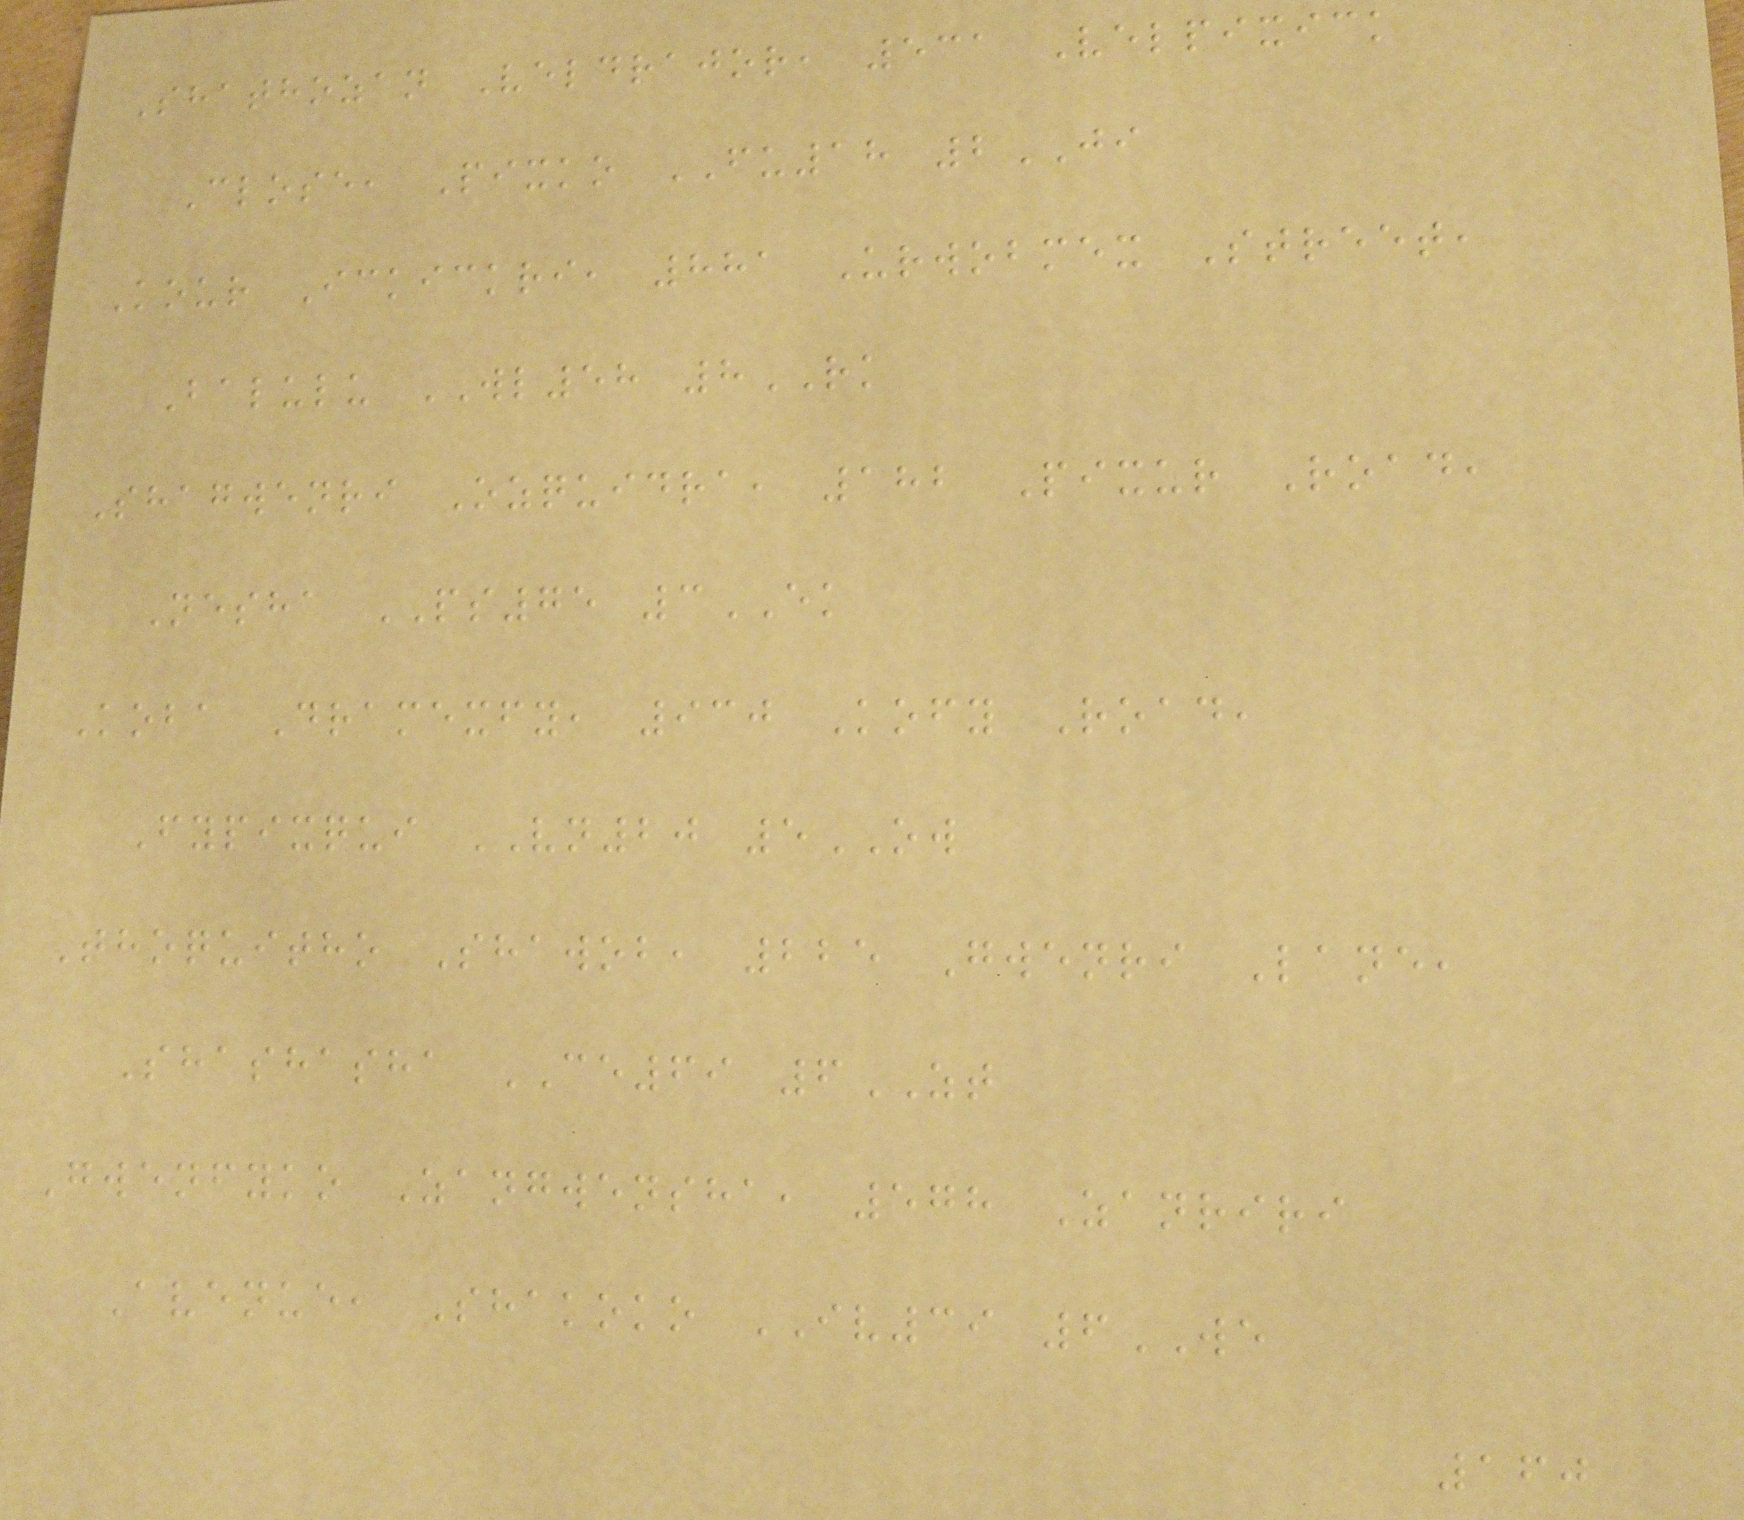Shathozan Veldrajor, 531 Velpixick
Close, Pixko FU18 2JI
Kour Ickickri, 881 Urwobmex Street,
Balulu WL58 8RK
Shagwenri Ozquidra, 182 Pixur Road,
Nesha PS75 3EK
Koba Dramexfy, 930 Kofy Road,
Fypixqui VN20 5OW
Thoquitho Shawob, 225 Gwenri Lane,
Shashasha CE69 6ZT
Gwenfyko Zangwensha, 578 Zanriri
Avenue, Shakoko IV39 6WE
160
